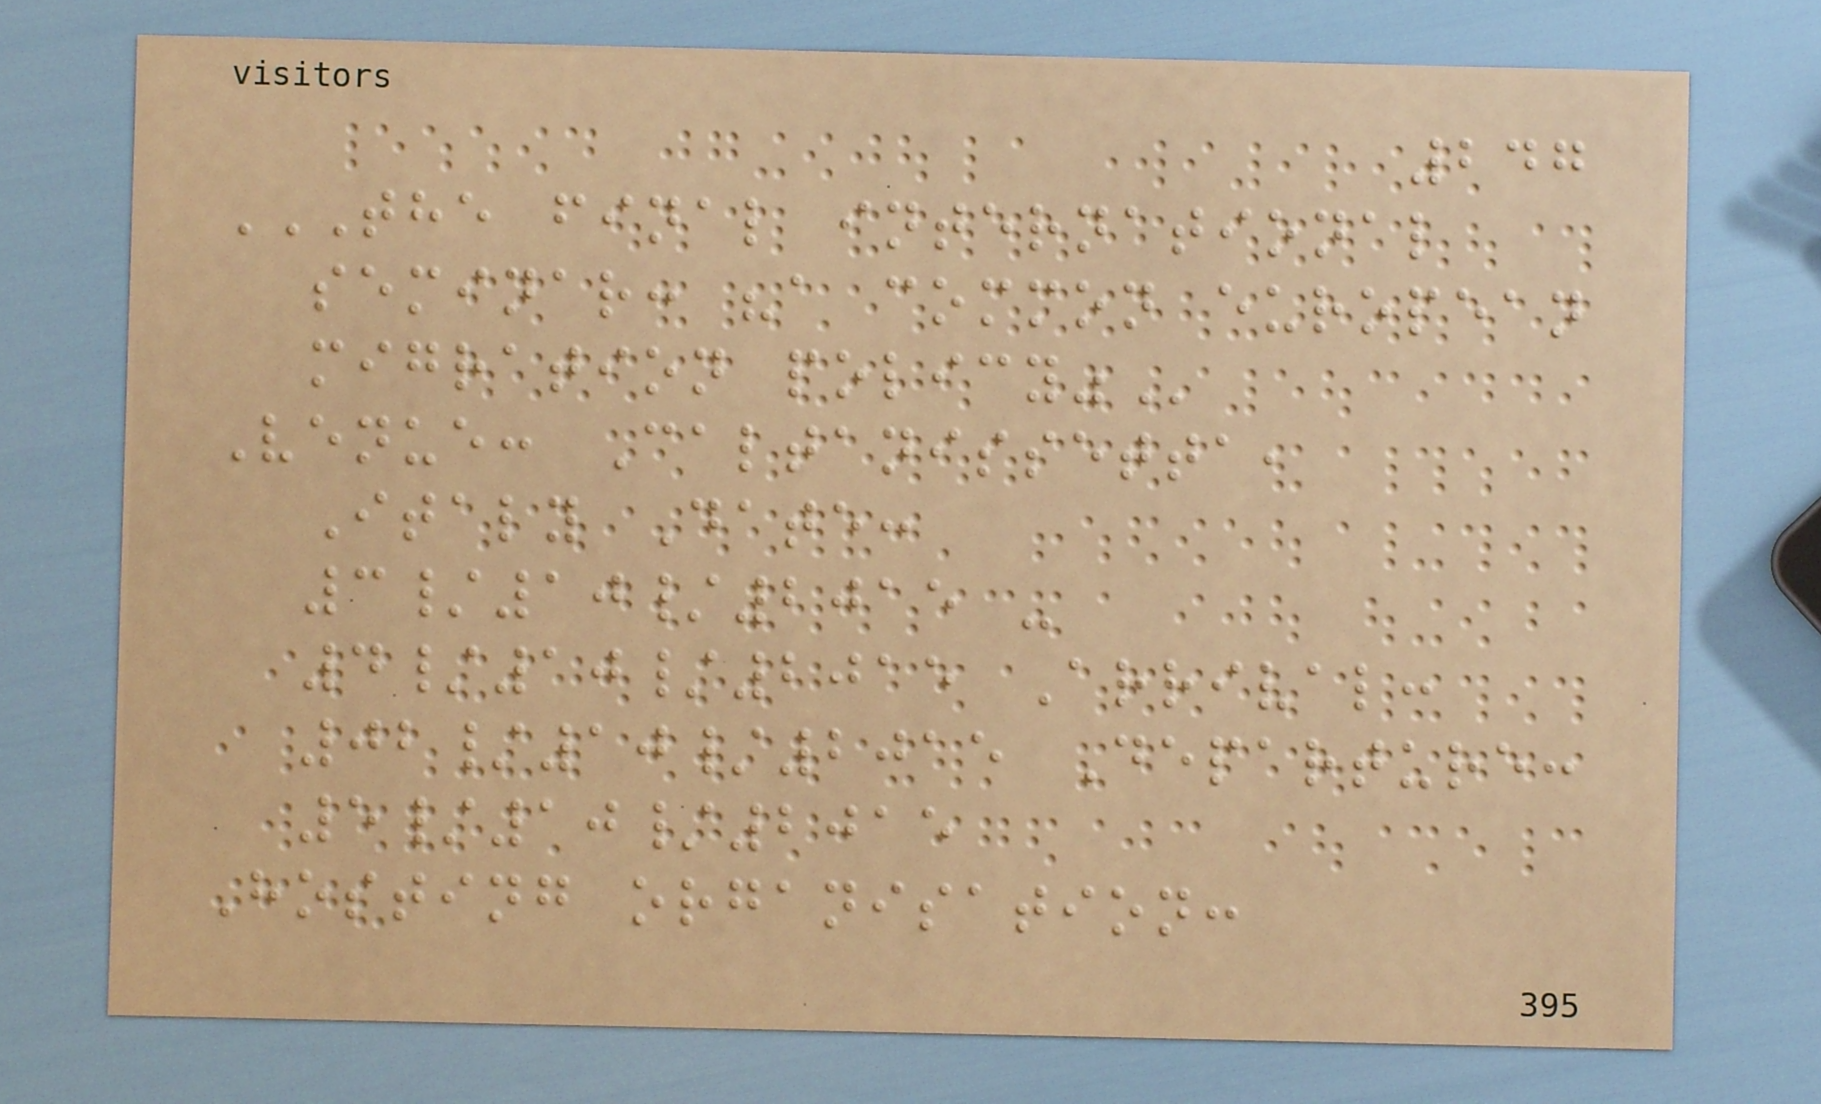247
THE FINAL INTERNATIONAL
SEMINAR: "A COMMON EUROPEAN
MIGRATION POLICY"
Venue: Caltanissetta,
Italy Date:
3/10/2015 -
4/10/2015 Arrival:
02/10/2015 Departure:
5/10/2015
Hosting organisation:
